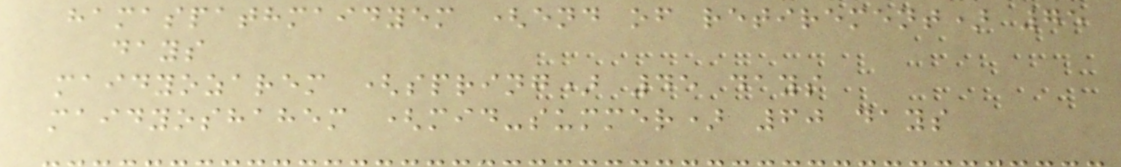hamaspathmaidyem (end of retirement) 75
days
maidyozarem (spring) 45 days
maidyoshahem (mid-summer) 60 days
